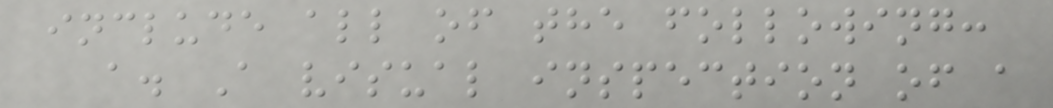include all of the following:
a. A visual inspection of a
